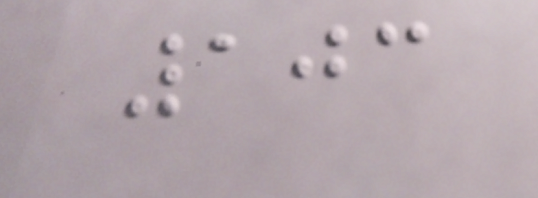103
